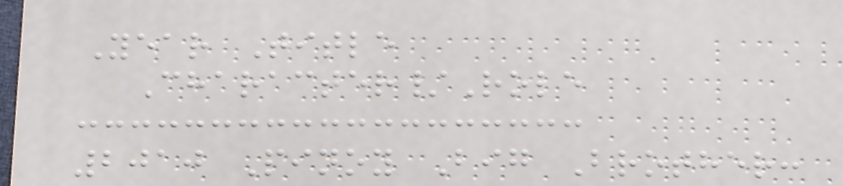Year Title
Character/Role
2010 Pinoy Big Brother:
